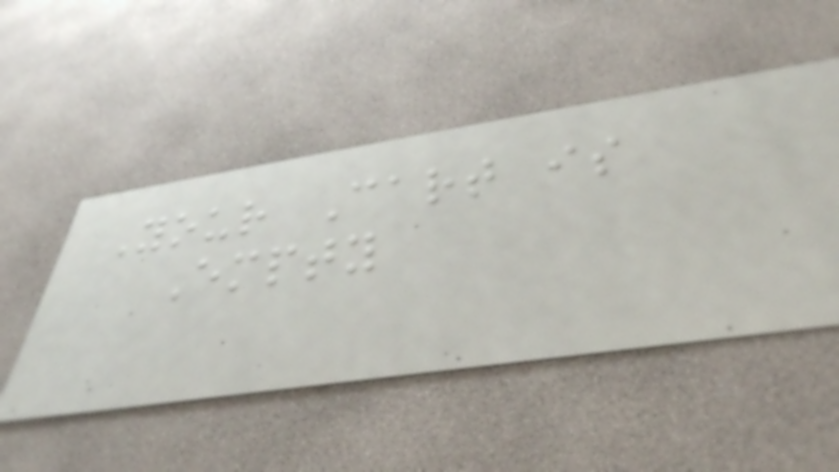Your Cart is
Empty
